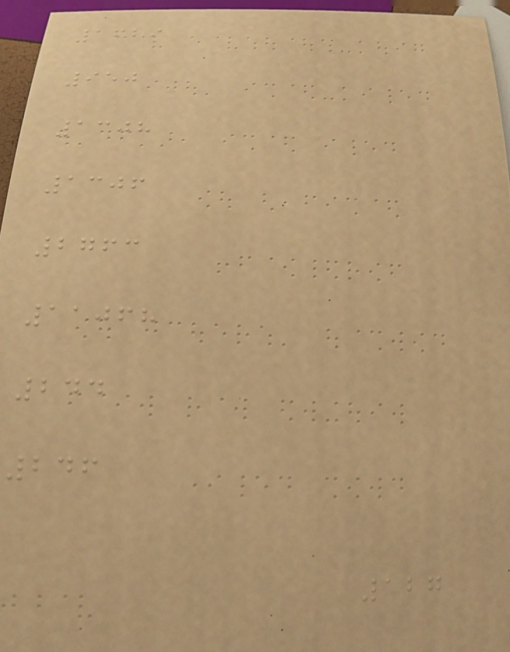1629
950
1308
1306
2763
11068
244
246
127
